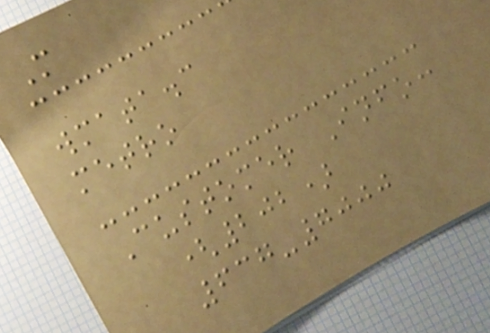M
wmata.c
metro
Customer Info:
(202)
637-7000
